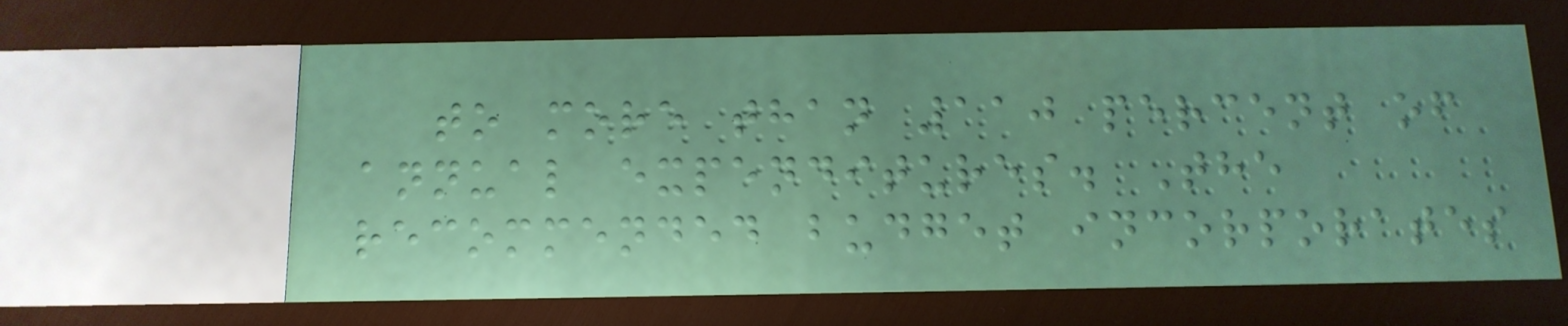to more than 110 percent of
annual expenditures. The
recommended budget incorporates
